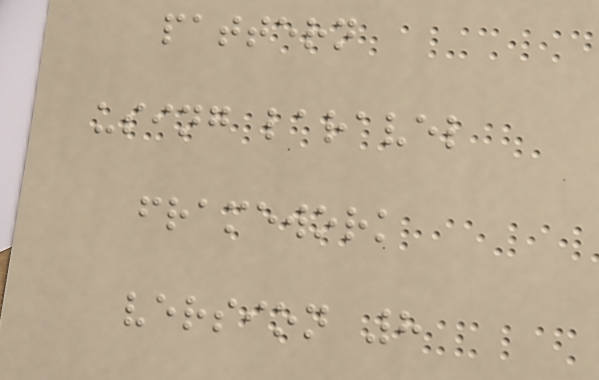pattern
using laravel
framework
version 8
